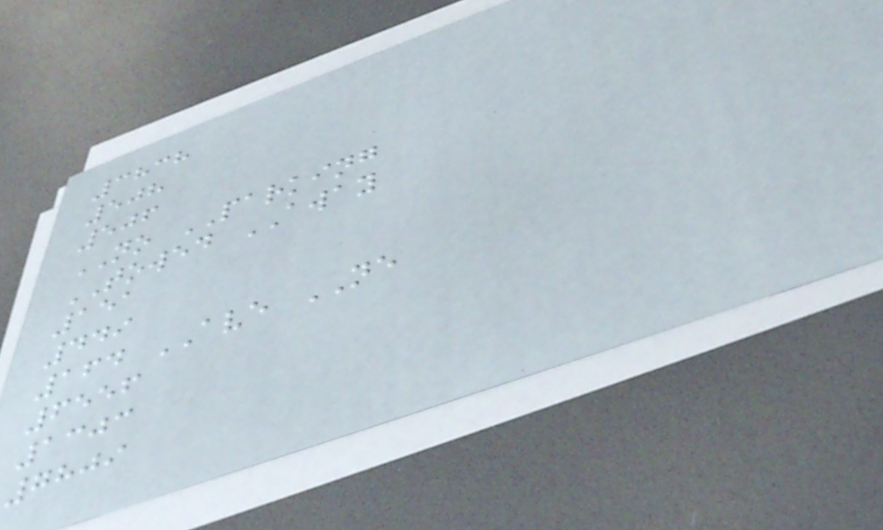3838
508
506
NO PARKING
TOWED AWAY
151
449
164 AVE NE
6556
1303
7809
